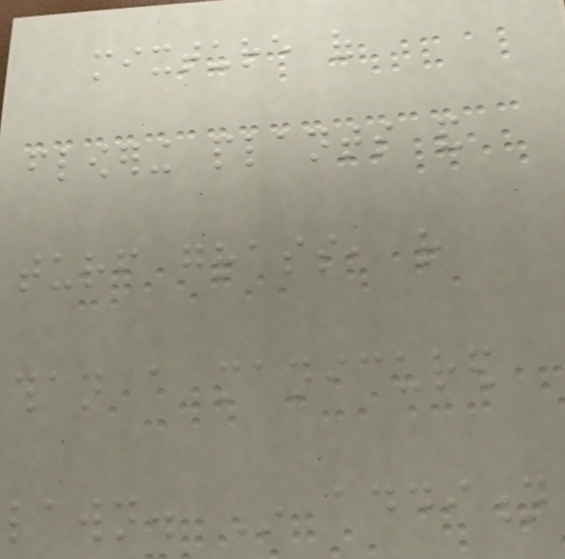mixture of
flowering plants and
turf grass, rather
than a manicured
lawn. In addition
